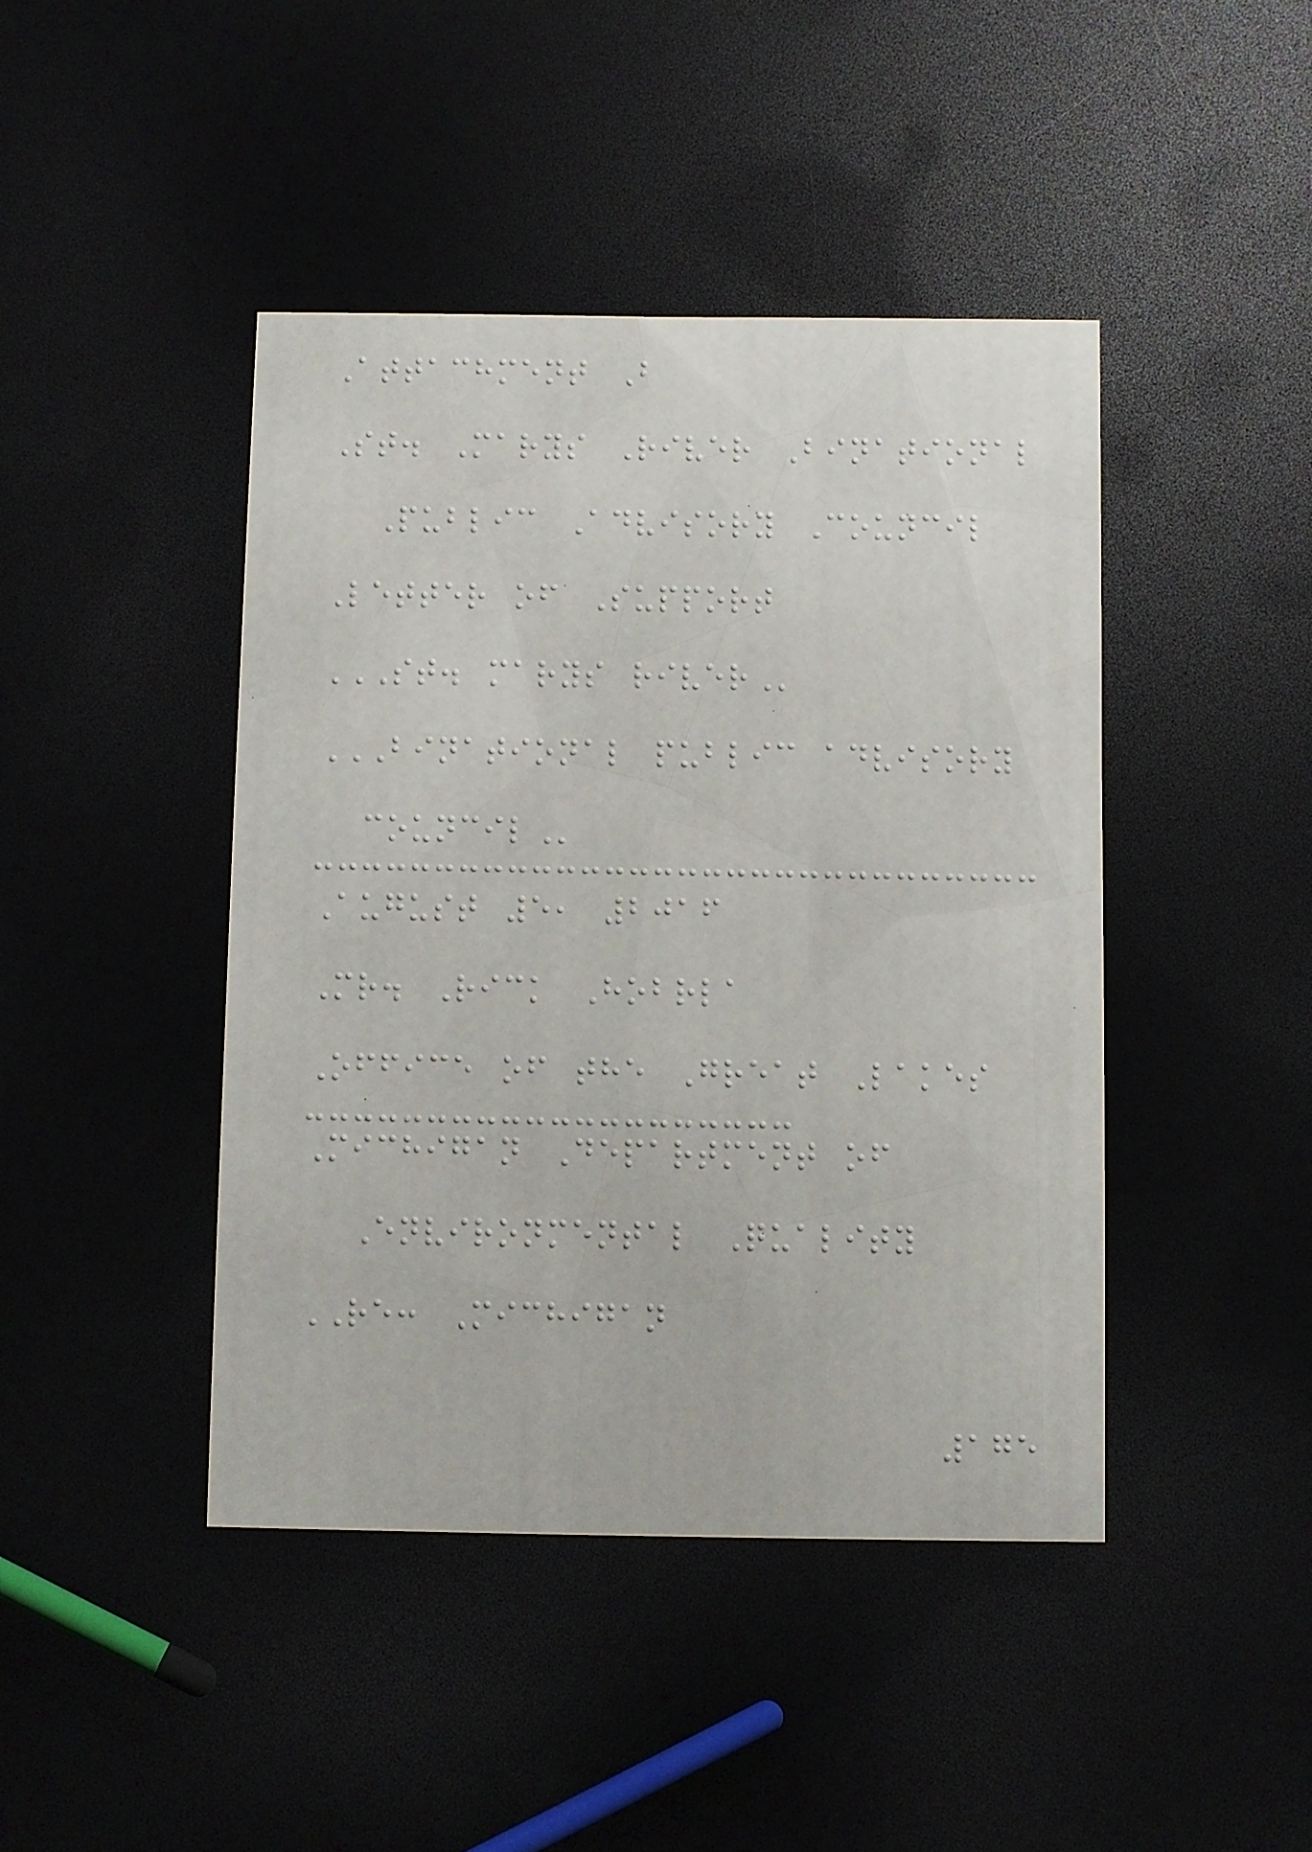Attachment B
St. Marys River Binational
Public Advisory Council
Letter of Support
ST. MARYS RIVER
BINATIONAL PUBLIC ADVISORY
COUNCIL
August 5, 2016
Mr. Rick Hobrla
Office of the Great Lakes
Michigan Department of
Environmental Quality
RE: Michigan
175
